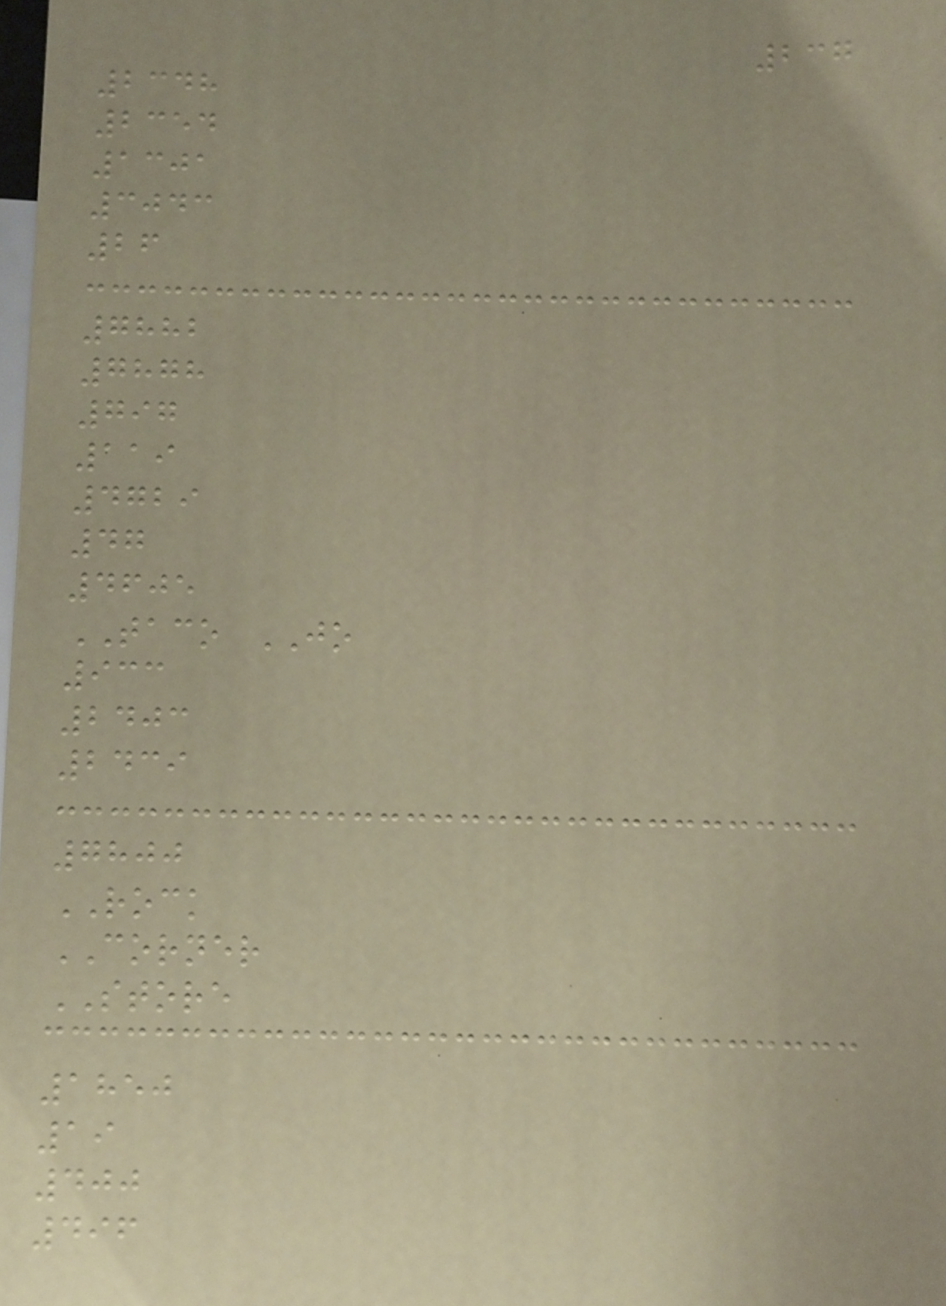237
2348
2354
1301
3043
26
7882
7878
797
119
4729
47
4605
TACO JO
933
2403
2439
7800
ROCK
CORNER
STORE
1850
19
400
496
